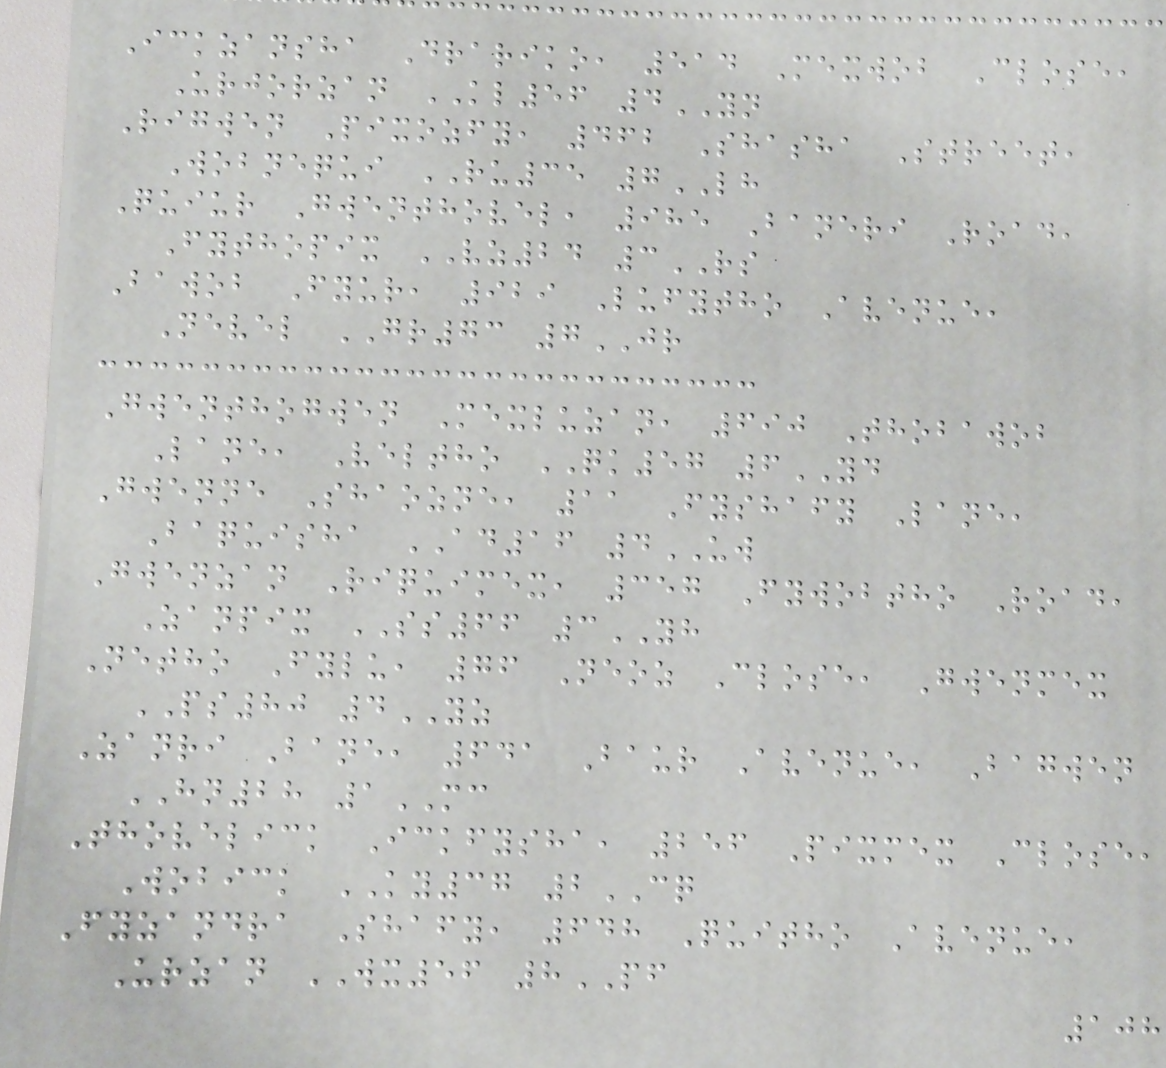Ickzansha Drariko, 514 Mexwob Close,
Urjorzan KL56 4YN
Rigwen Pixozfy, 462 Shasha Street,
Wobnequi RU35 7LH
Quiur Gwenthovel, 985 Baneri Road,
Fythopix VZ24 3RS
Bawob Fyur, 929 Lufytho Avenue,
Nevel GR73 7JR
Gwenthogwen Mexluzan, 690 Thobawob
Lane, Veltho QK57 6YD
Gwenne Shaozne, 11 Fyshafy Lane,
Baquisha AD16 4UW
Gwenzan Riquimex, 357 Fywobtho Road,
Zanpix SS66 3YH
Netho Fylu, 76 Neoz Close, Gwenmex
PS80 4YZ
Zanri Bane, 641 Baur Avenue, Bagwen
HN28 1MC
Thovelick Ickfysha, 256 Pixmex Close,
Wobick KY37 2CQ
Fyzandra Shafy, 648 Quitho Avenue,
Urzan WX56 8PF
108
